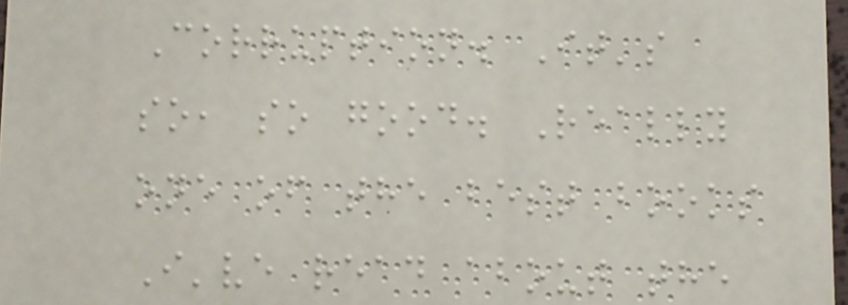Corruption. It's
so, so good. Really
one of the best books
I've read about the
